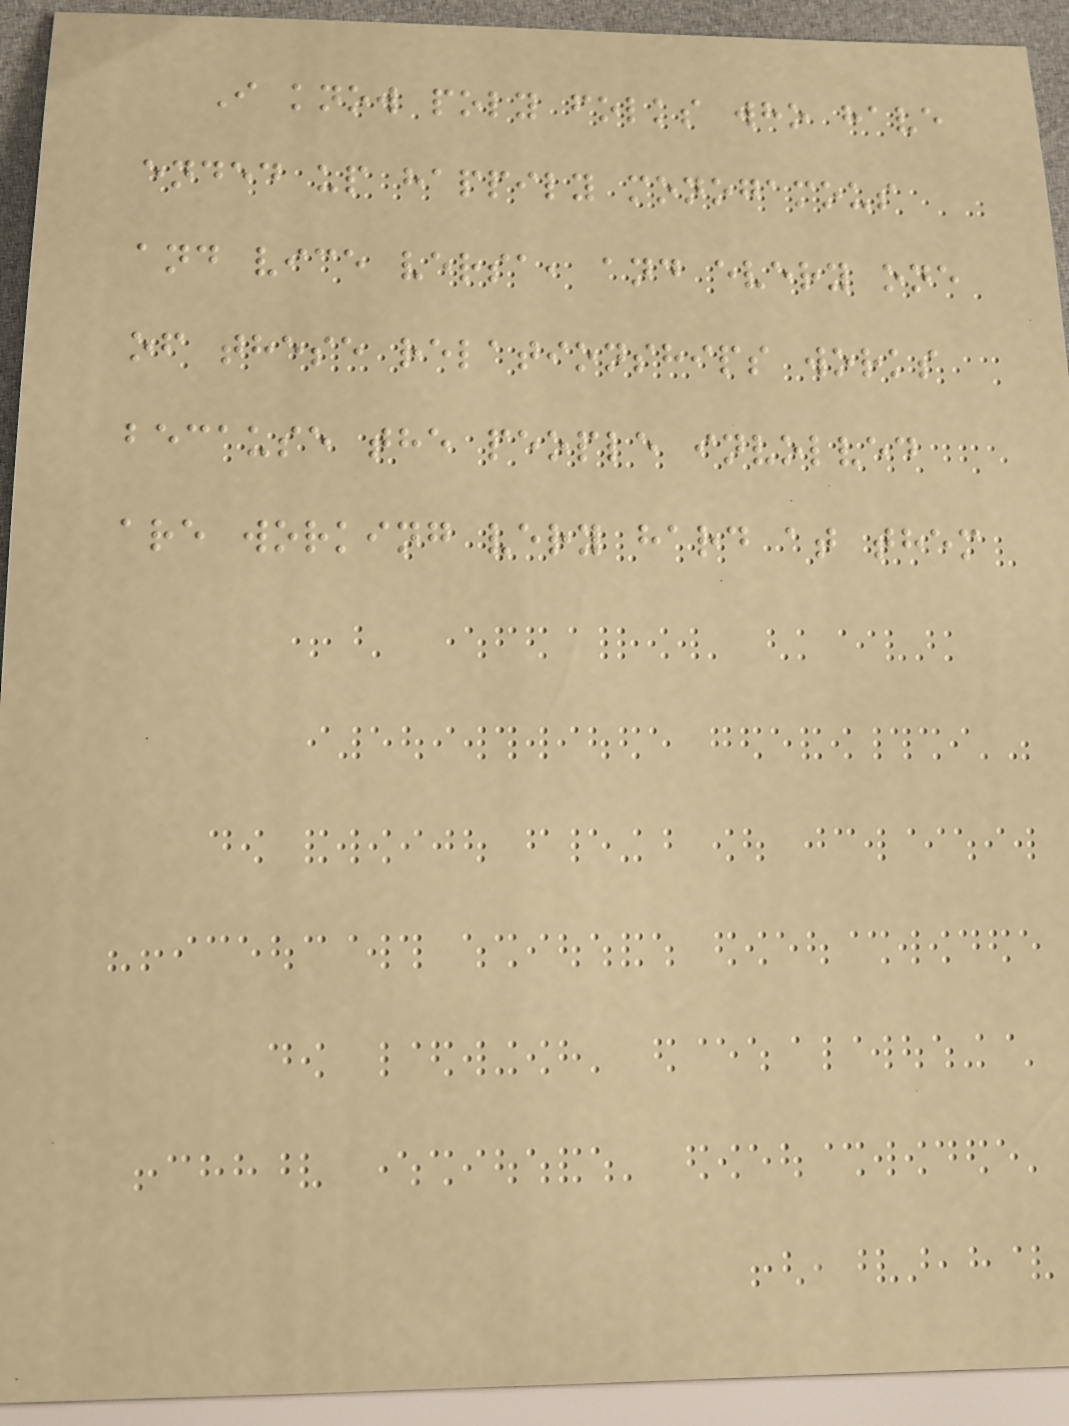I know poly folks who have
ended up happily monogamous
and vice versa, and every one
of these relationships works
because the people involved
are working very hard at them
